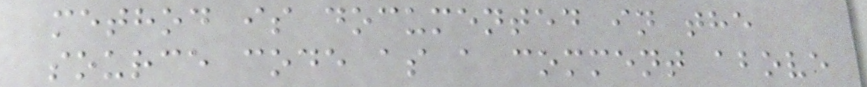method is documented in the
source code as a comment above
